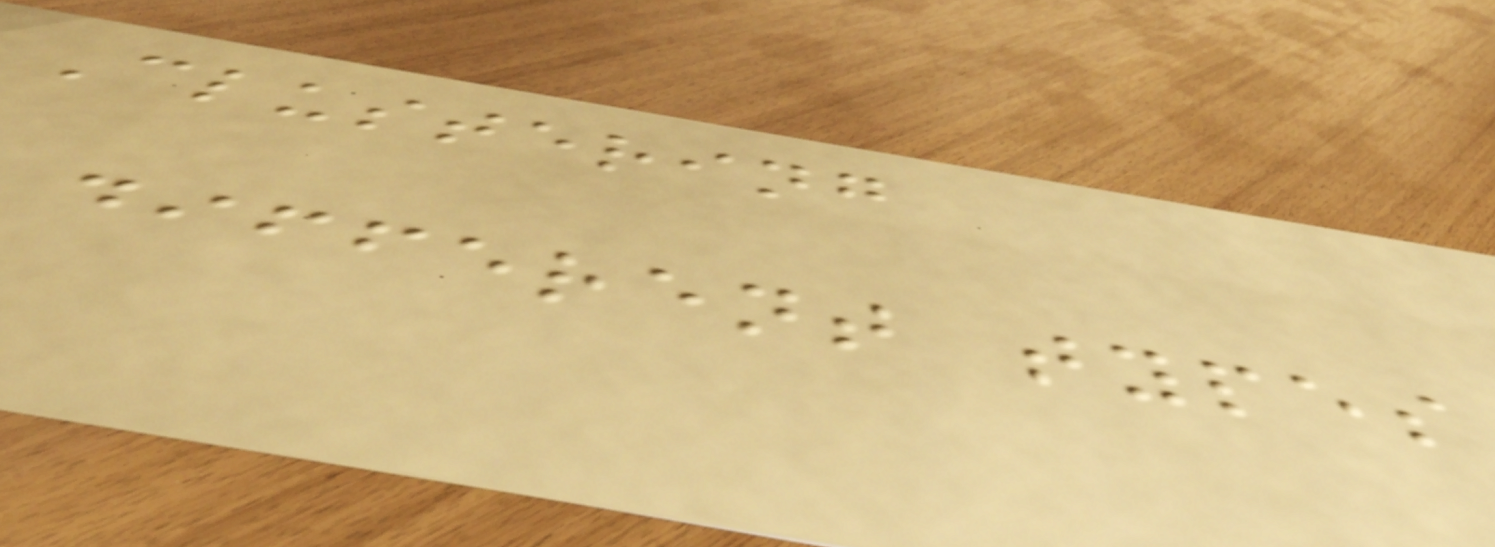Clustering
different types
